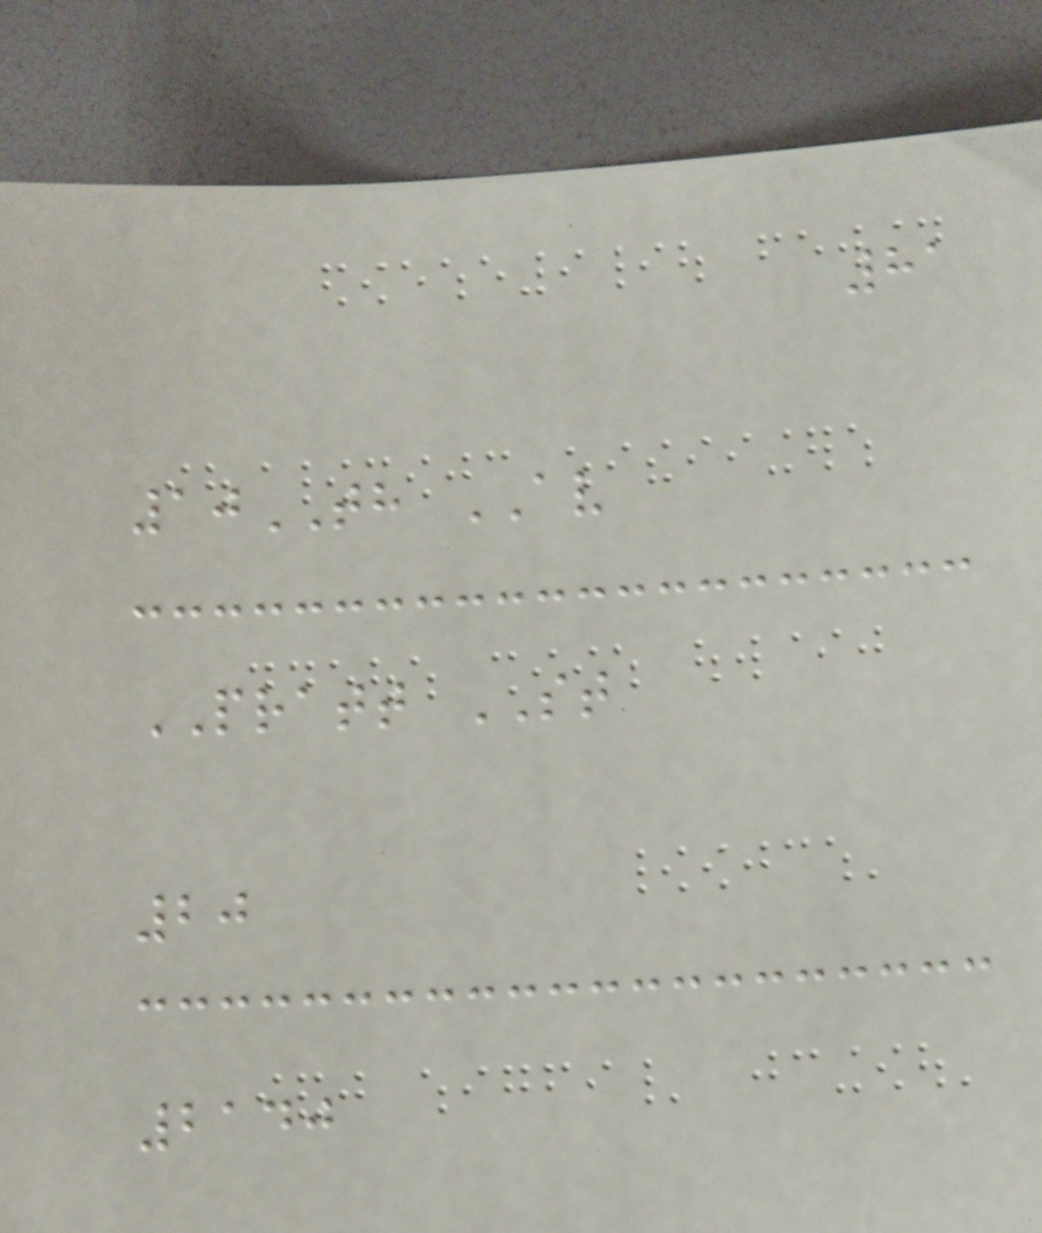81
10TH AV
PRATT ST
20
2140
